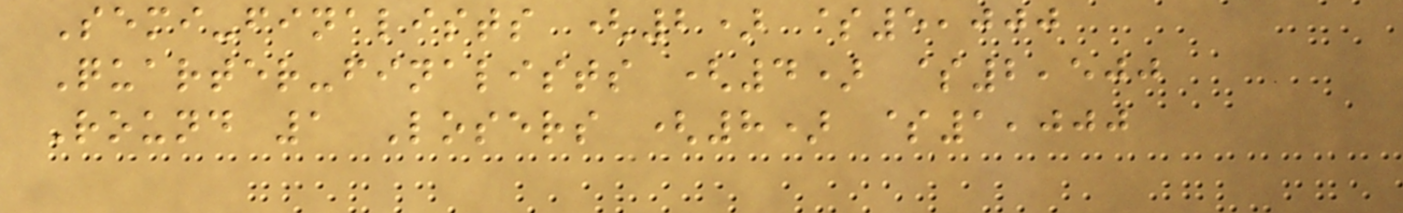Semi-finalists (2) $5,000
Quarter-finalists (4) $2,500
Round 1 Losers (8) $1,000
